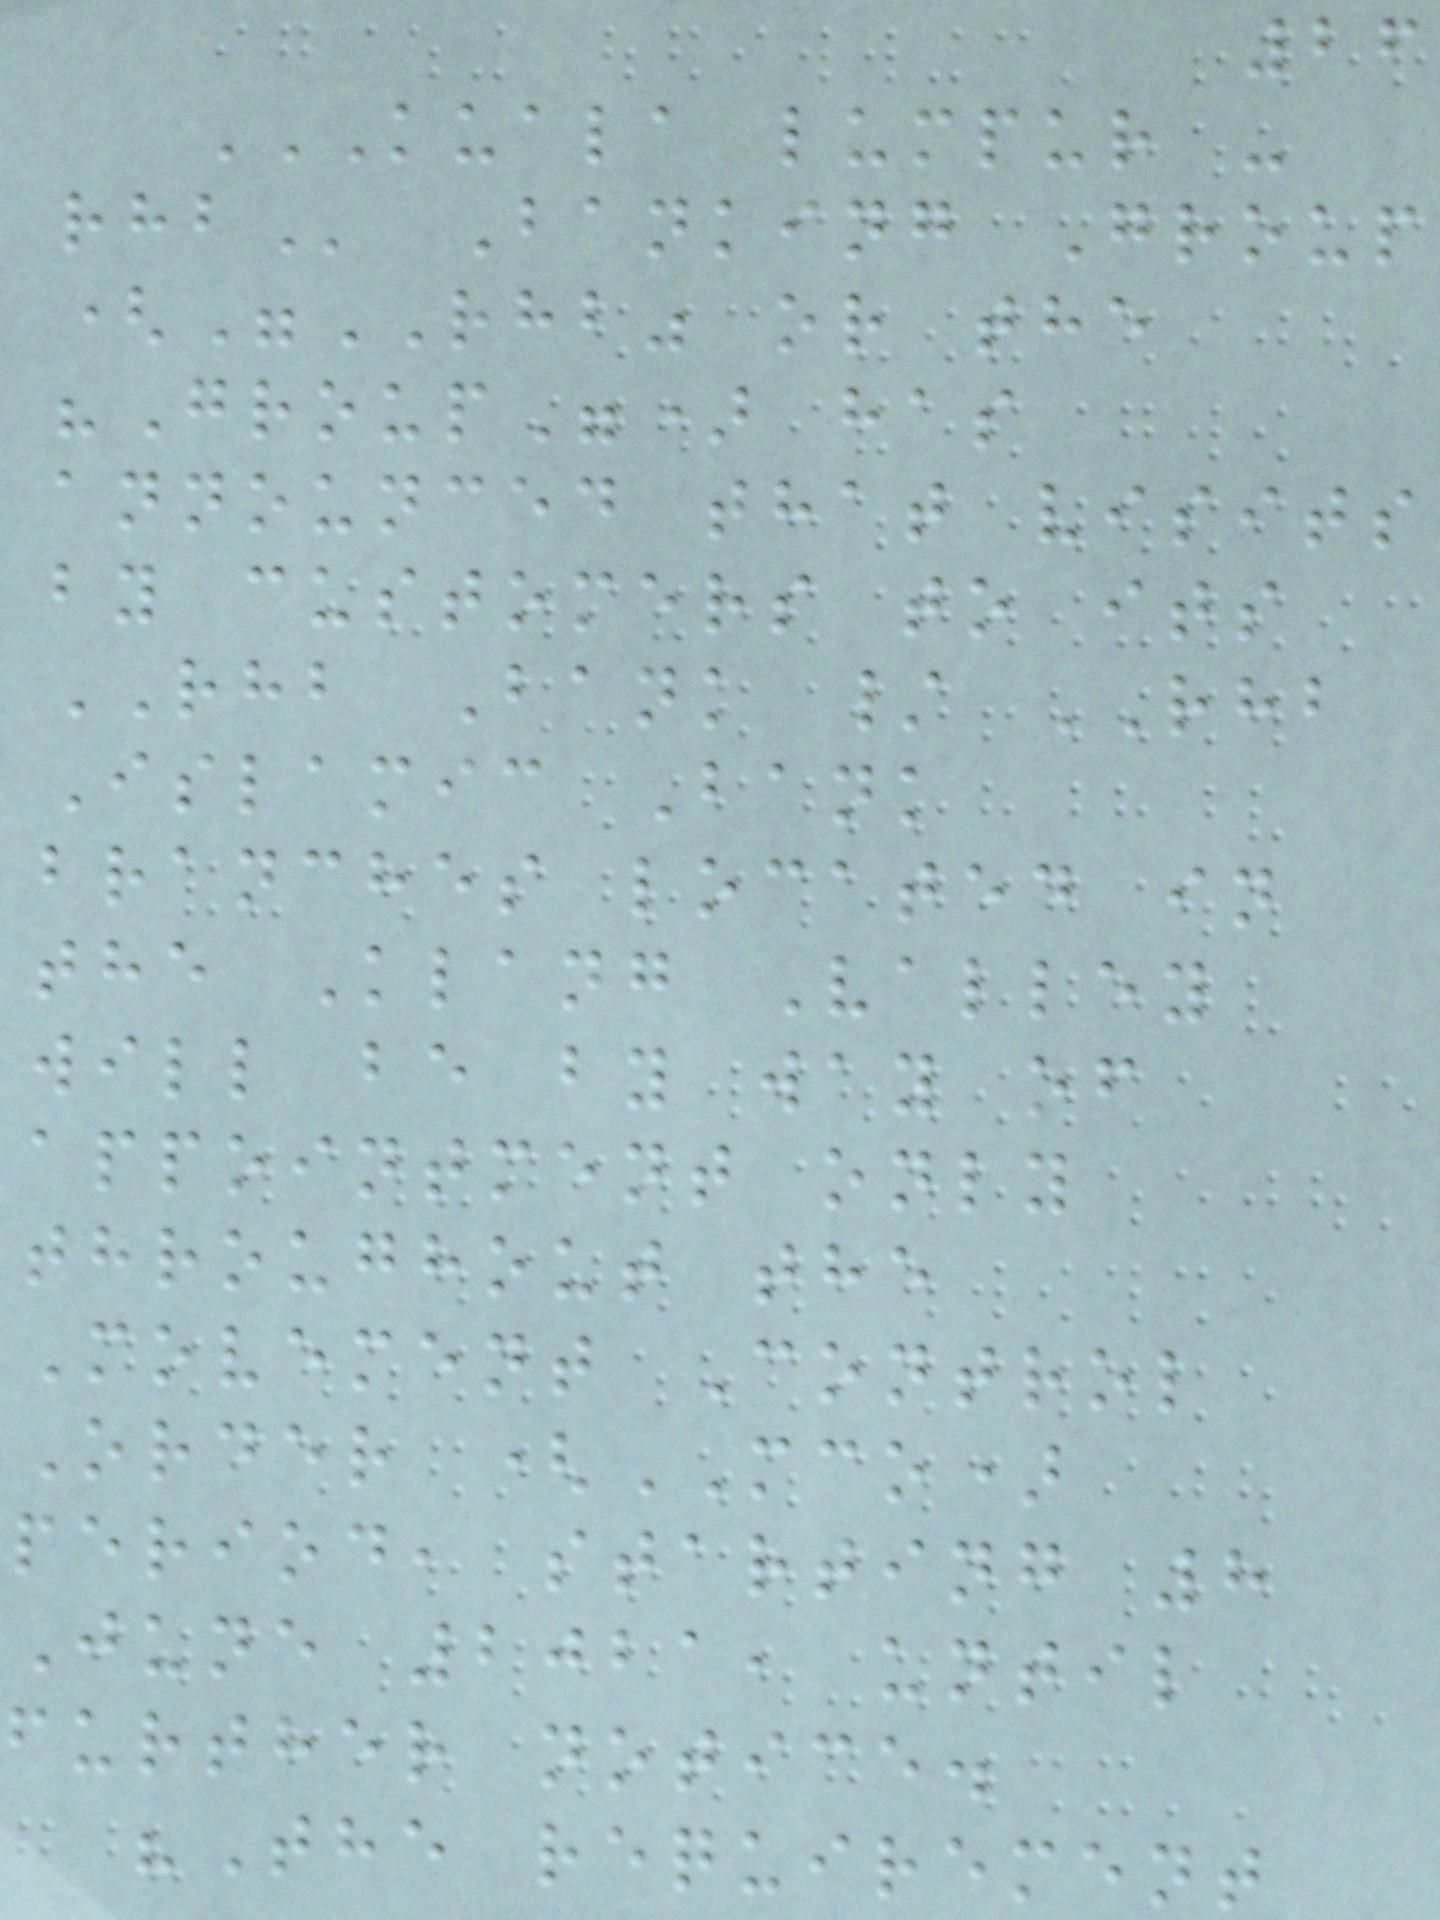26
KUALA LUMPUR -
Banking Group
("RHB" or the
"Group") has
announced that visits
by customers to its
RHB Bank / RHB
Islamic Bank
branches located in
the Klang Valley
will be by way of
appointment only
throughout the
Movement Control
Order (MCO)
period, starting 8
June 2021, until
further notice.
"The requirement
